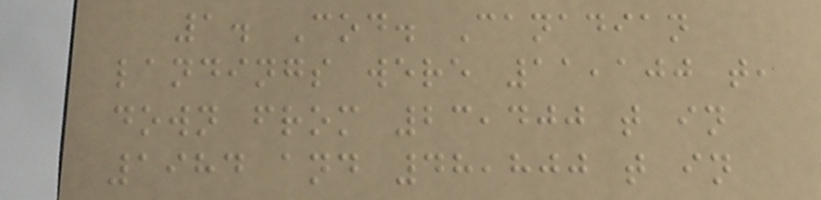1. Cod. Canadian
landings were 11,100 t,
down from 23,400 t in
1984 and 48,800 t in
